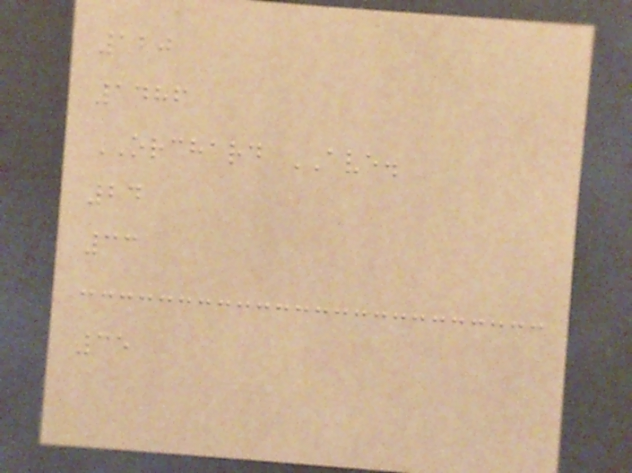120
1486
ORCHARD AVE.
24
33
35
